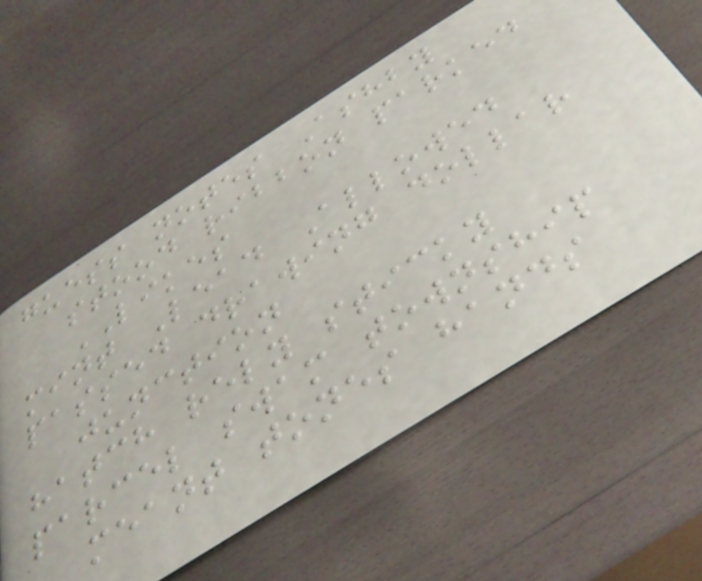guess notes Ashby
stood ribbon parked
LIKES
mint Lead Allowed
passed drawing dollar
junction
hatch rely sticky
parcel swam township
meant tones hands
